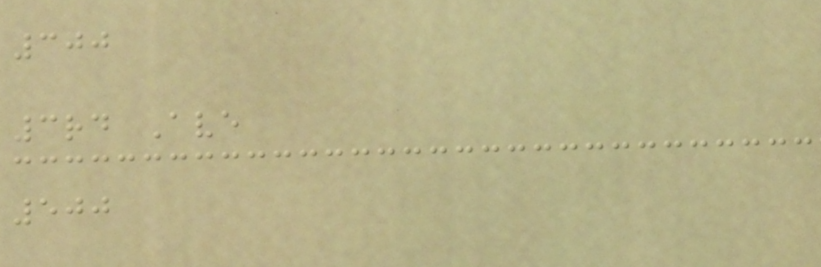300
3rd Ave
500
